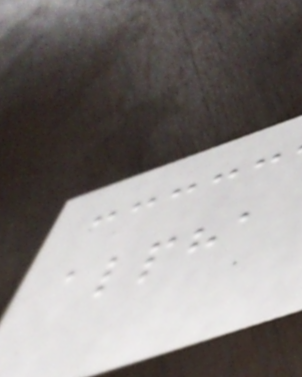alpha
